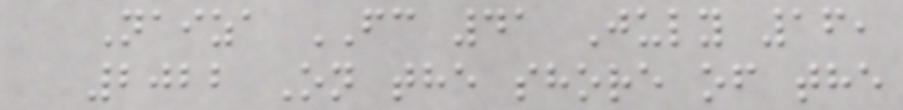Naiza FC 41 July 16,
2022 On the shore of the
